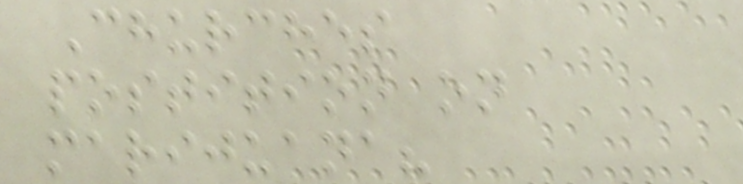Churches
postition on
marijuana?
